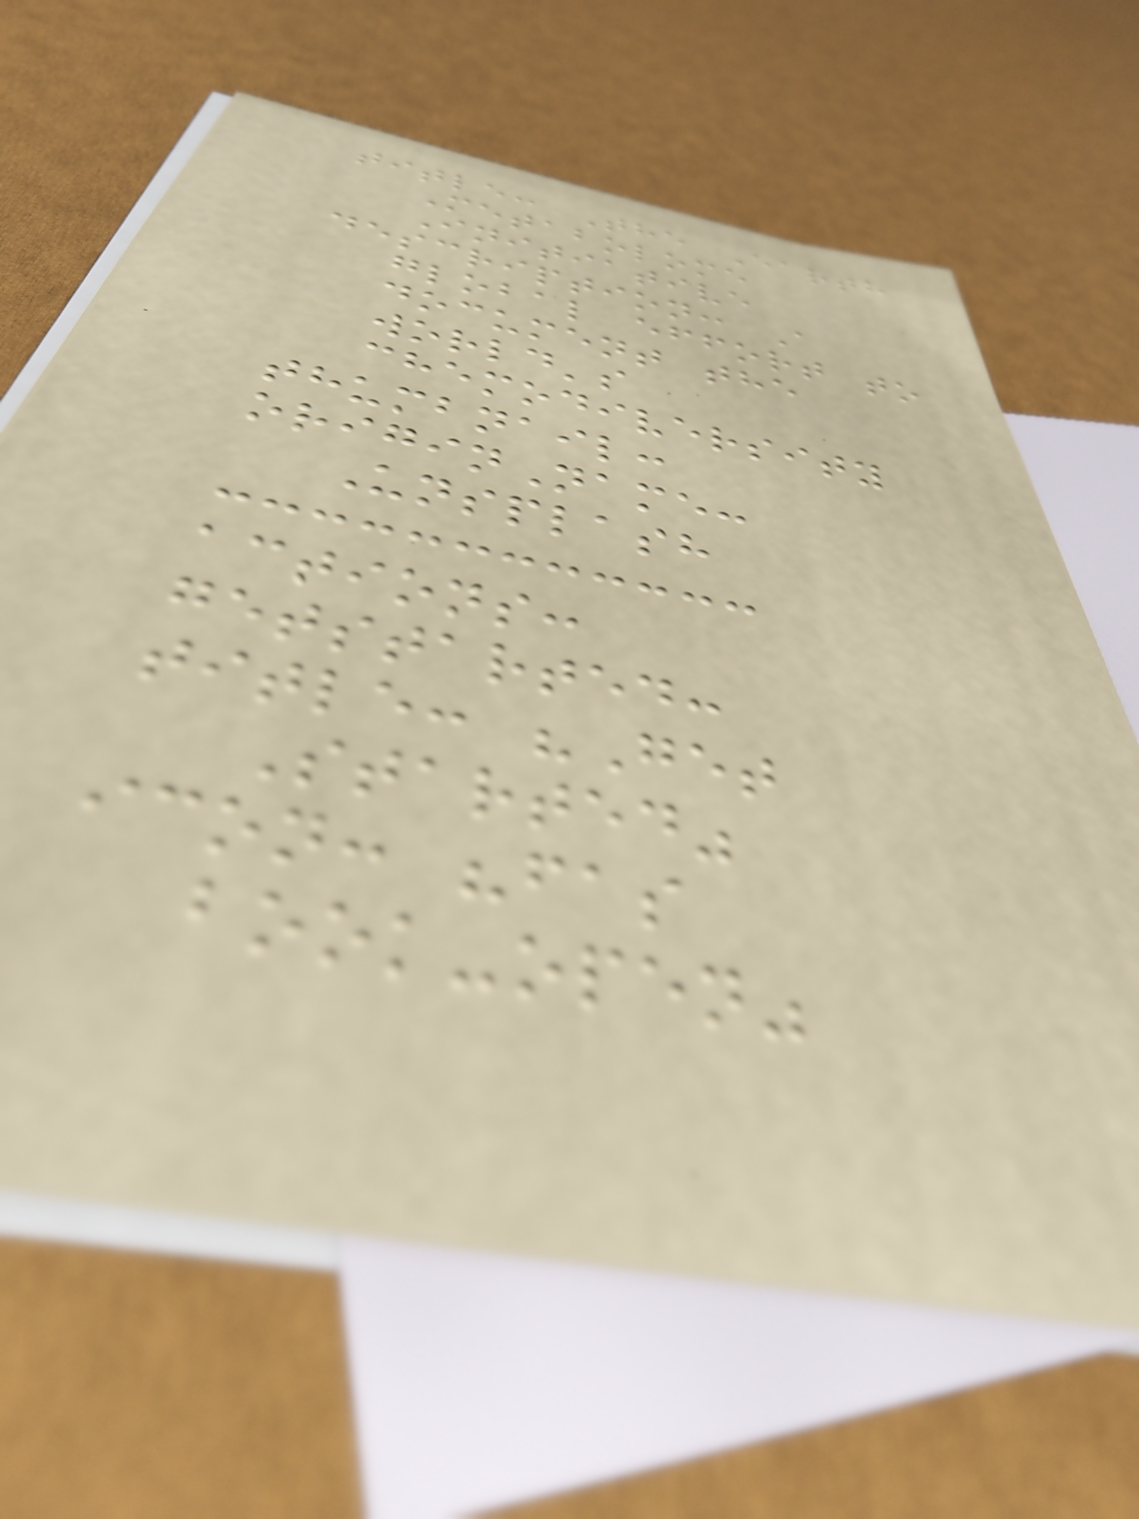title: The Earth
Metabolome
Initiative
description: A
global effort to
document the
world's
chemodiversity
thumbnail:
originName:
Unsplash
actions:
getstarted:
title: "Get
Started"
icon: "fas
book-open"
